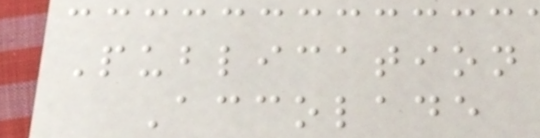Publication
Accolade
